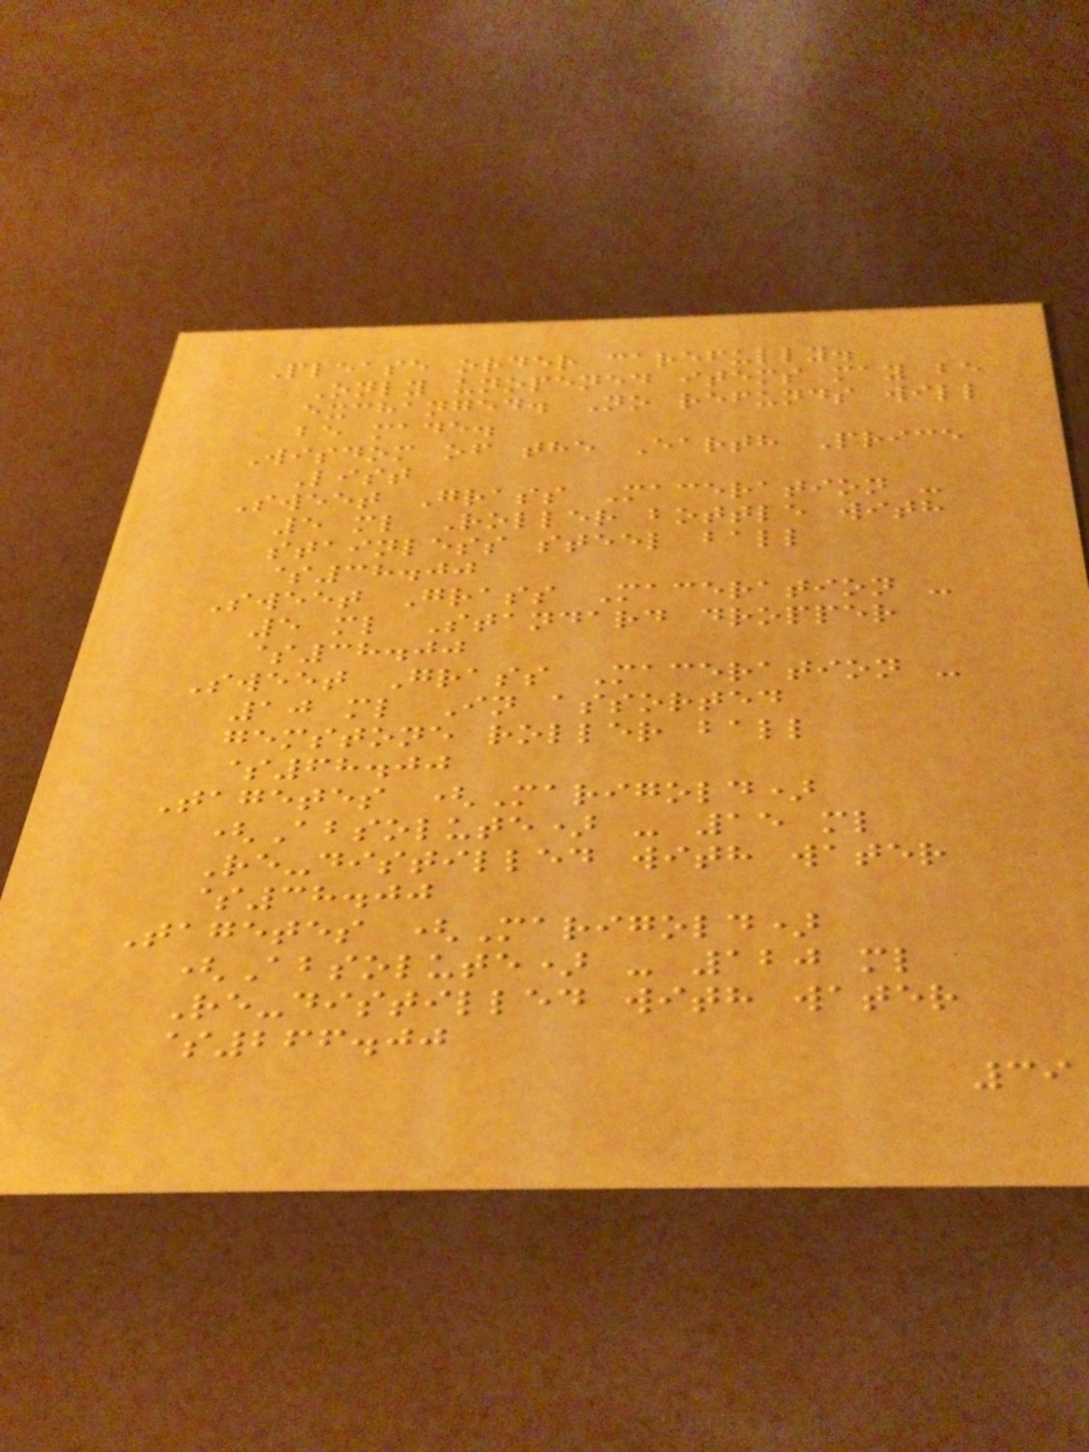Please order carefully.
Only unopened items may be
exchanged. No refunds will
be made.
Wisdom of the Earth Price
List
Sweet Grass Maceration -
5 ml Roller bottle with
stainless steel ball
$38.00
Sweet Grass Maceration -
5 ml Standard dropper
$38.00
Sweet Grass Maceration -
10 ml In assorted
gemstone roller ball
$68.00
Tagetes (Marigold)
(Absolute) - 15 ml
Re-distilled with water
$38.00
Tagetes (Marigold)
(Absolute) - 120 ml
Re-distilled with water
$266.00
39
